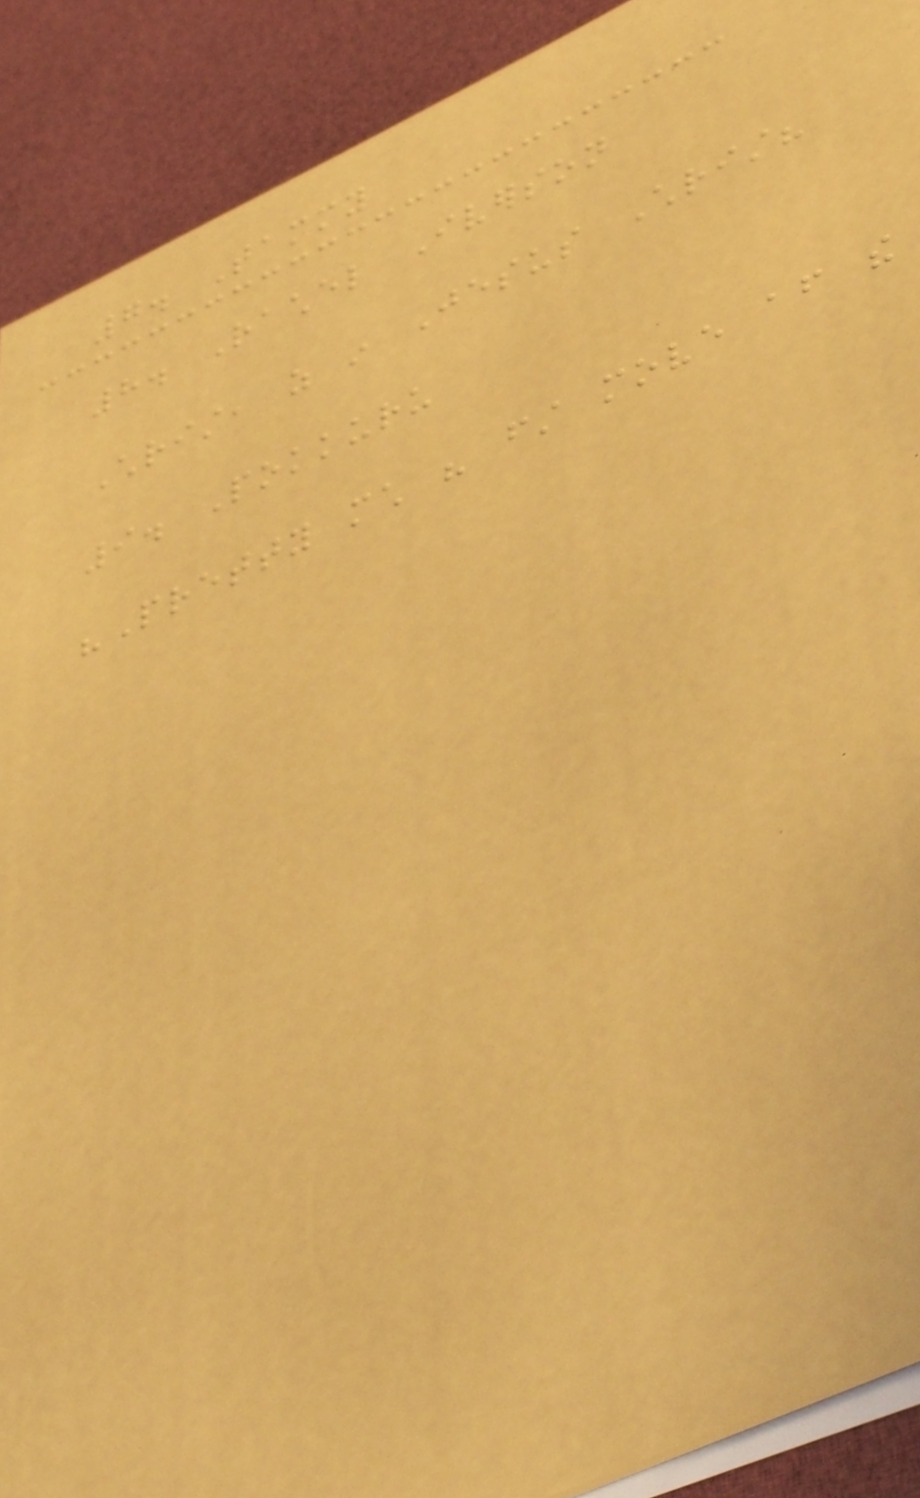7. Tammy
8. Rachel Iverson
Christ, as in Jesus Christ?
9. Pokkuru
"Pretty much his first move after the
